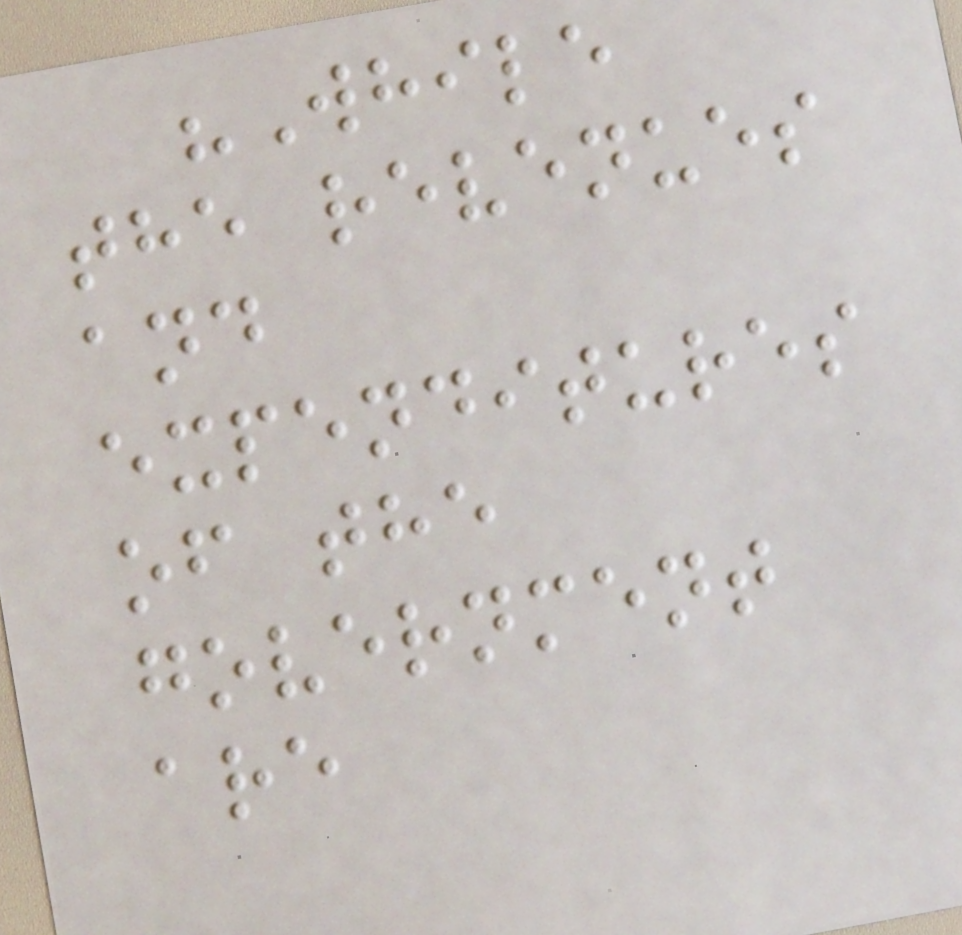"While
the revenues
and
expenditures
of the
government
are
